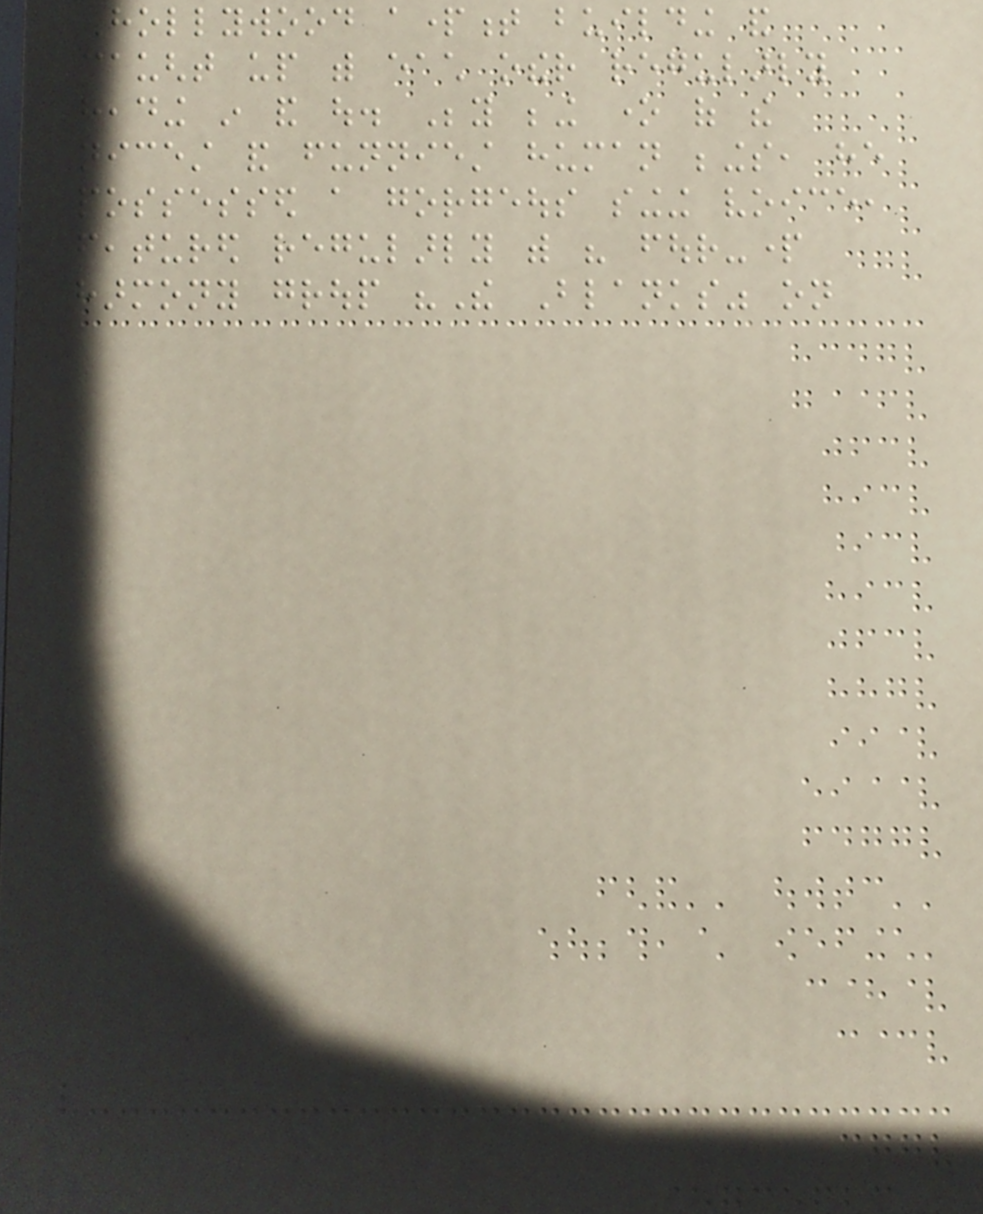Hollywood apartment building and
caught up with each other regularly
heading in and out. Beyond being one of the
nicest and funniest human beings, he
possessed a gorgeous singing voice,
featured regularly with his four-part
harmony group "The Blanks" on
